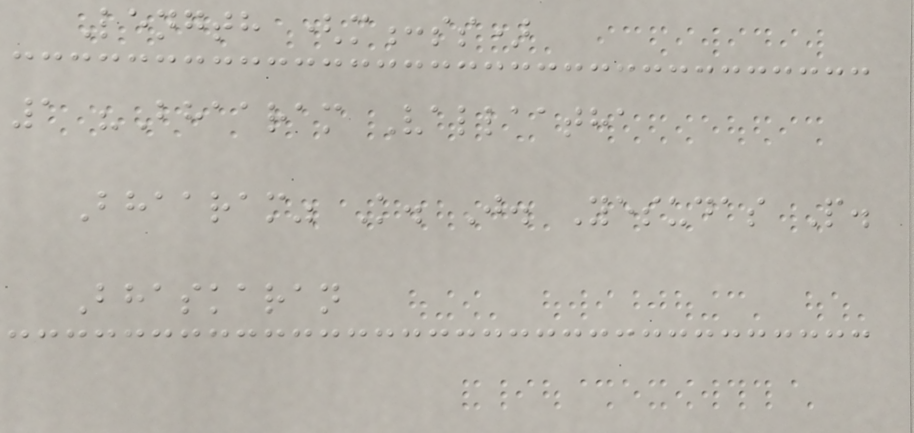Length (m:ss)
1 "Bhaaram Vallaatha
Bhaaram" K. J. Yesudas P.
Bhaskaran
